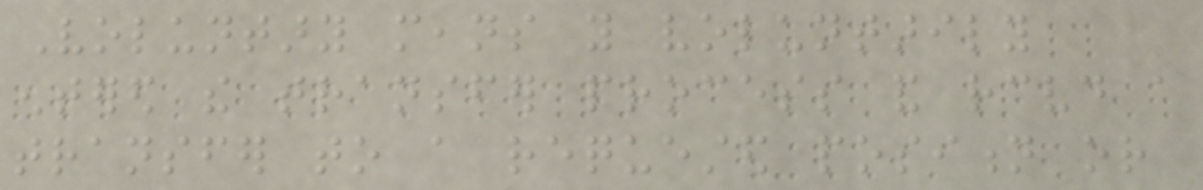Voluntary means you voluntarily
entered the transfer process and received a
transfer to a requested position or
